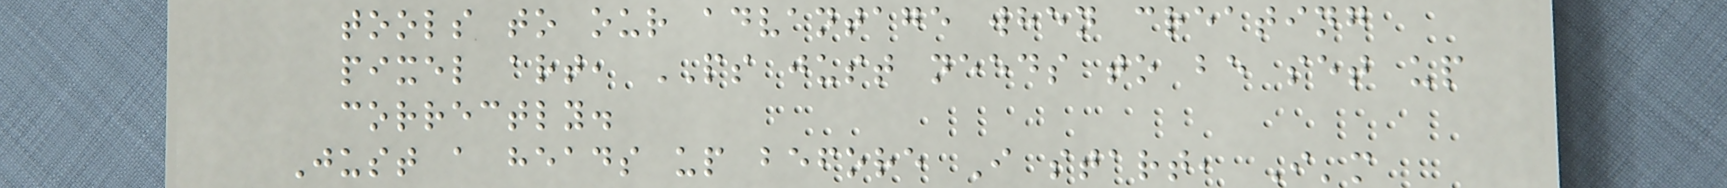tools to our advantage when creating
pixel art, PS just needs to be set up
correctly.
Just a heads up before I start, I'm
